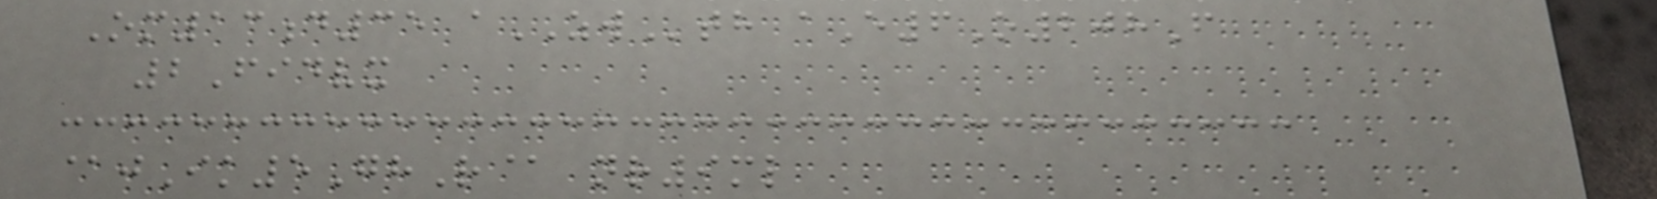Om13d35 aZWth aE6O208F
2Fidvx
@jIk5GhR@ nr9ml
